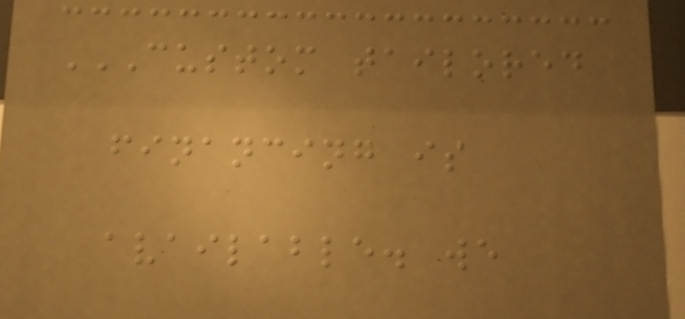CUSTOM TAILORED
FINANCING IS
AVAILABLE. WE
